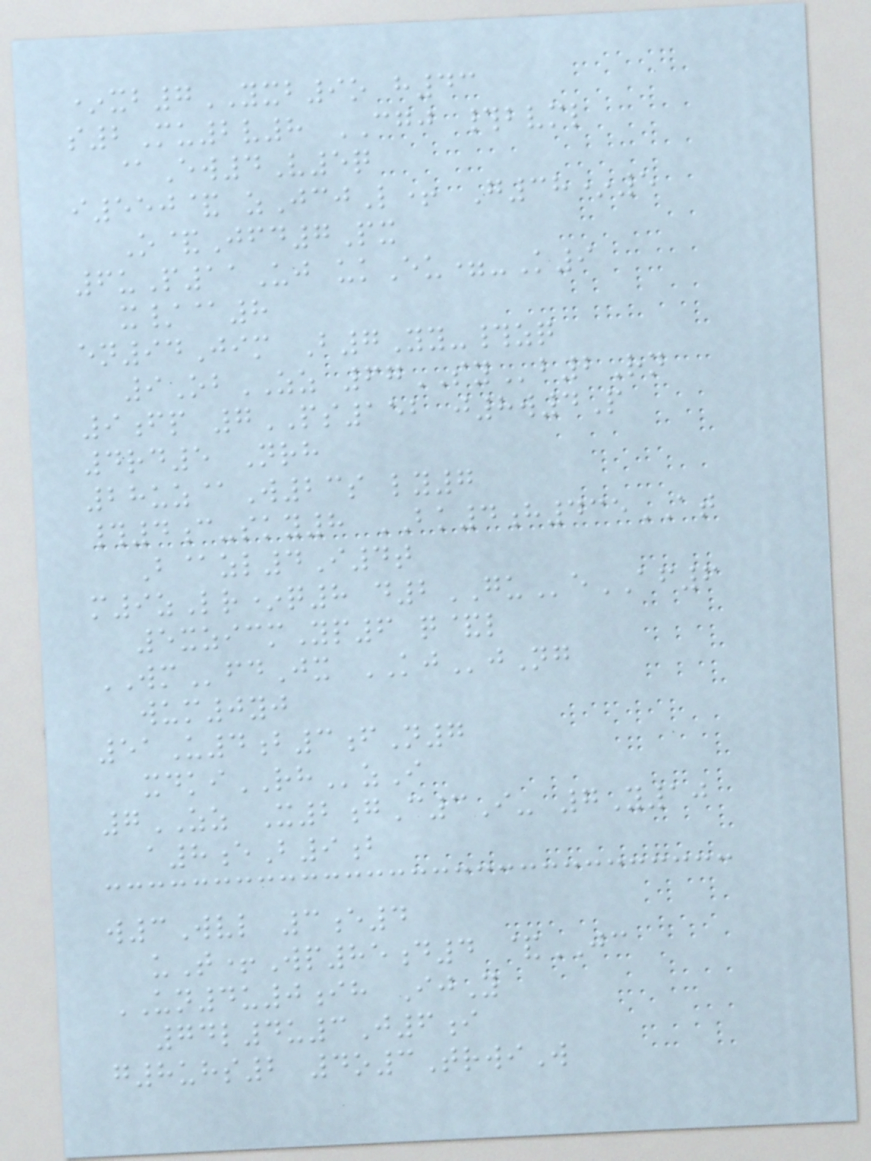*xb7YXB9o h43
s2Mu2v8 CGJ #bvml
@Ew4V5q
i550& zJcjL+ G38*5
O&Jfd7Px
6uP11Uj ukEu=-K9
x/@8
en94Jim B7Yy-#zq
9ObZZ 67SYb2Rn
9fp 7PS152 j8w4P
4rd5 Nrh
28uz@W23s ly7
#4c-sky8 BK4h435AT
B@zl4I4t
m9zLr*q8 d2GUeAF6
5xzicmYp6 q&l
WMfdJx KJjNg
wum0yj
51U4b3fN7
xdkiRHzI
7ZZ X2gC3I- 7Y10
a8eB9b
w3Wvl 3e4
uT+Wp85d4 &JC
UN4u0ih IjY
74l4u3J6i
g8uhs2 4o3TrwiW
